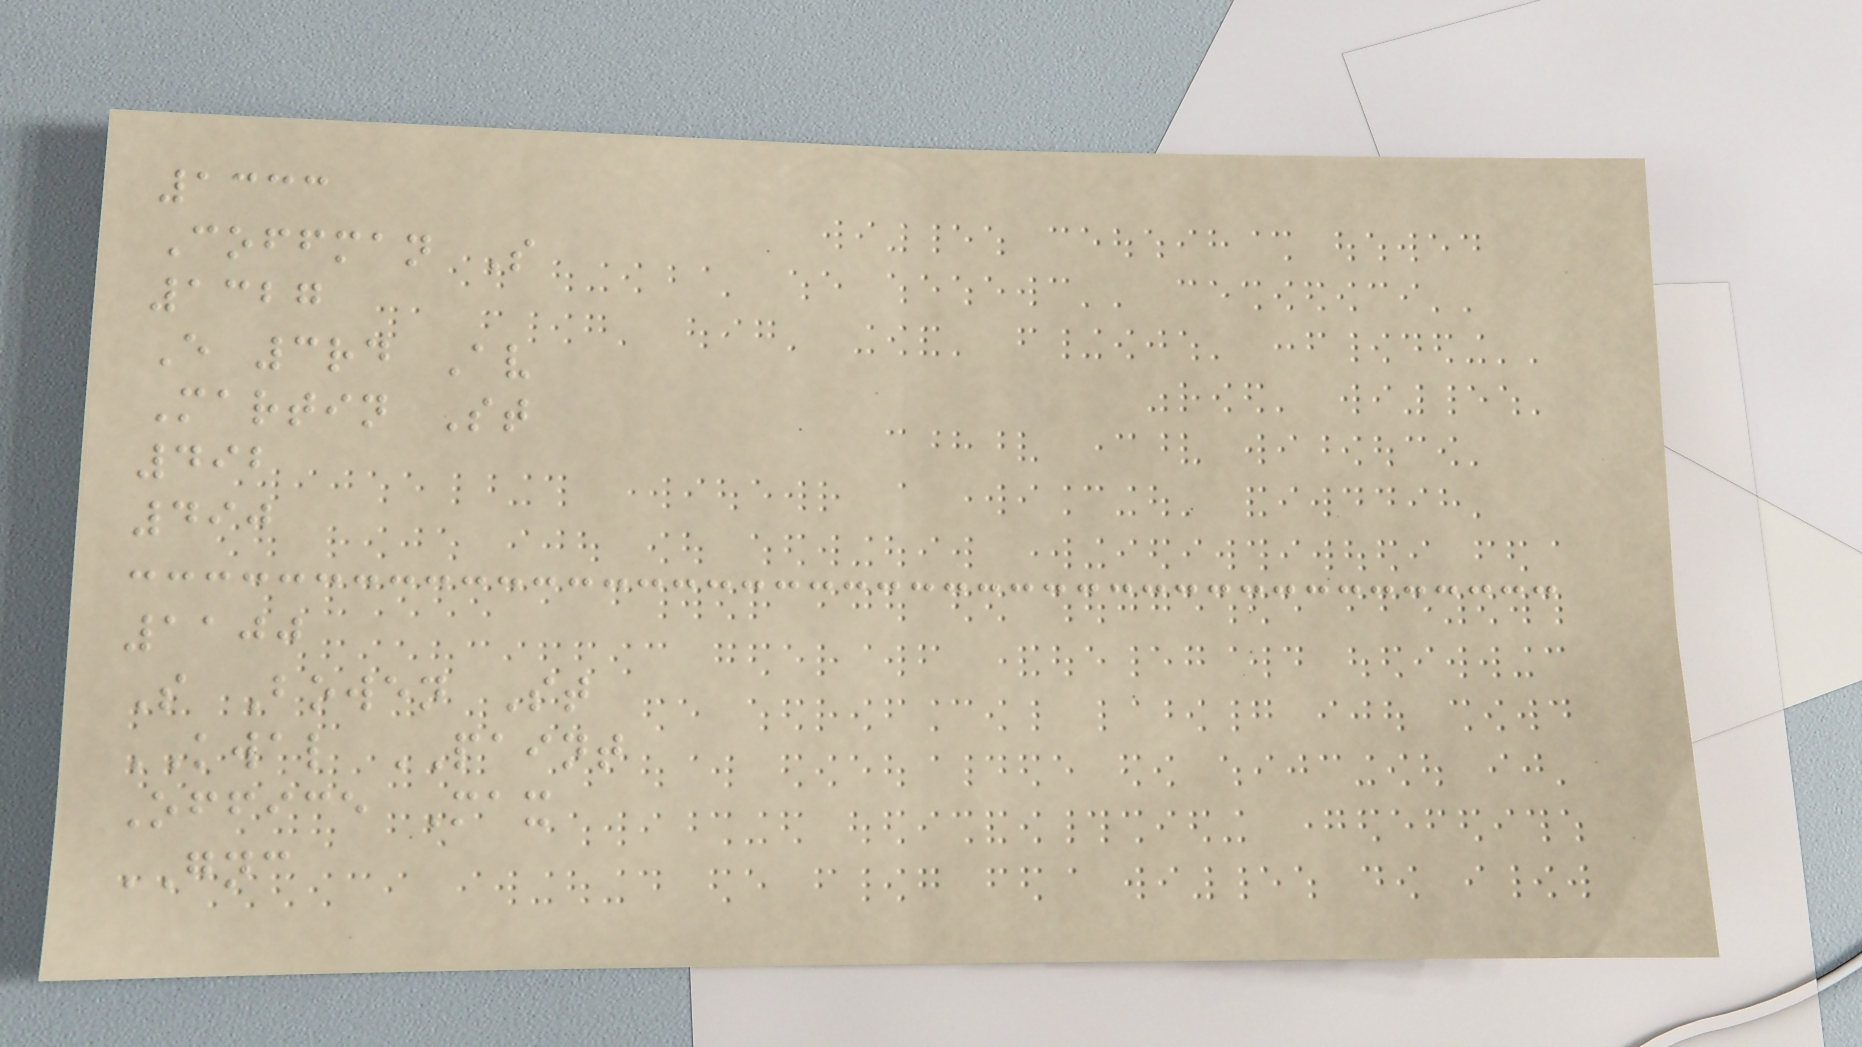1333
Coffman S
1327
E 3rd Av
Martin St
492
490
1100
S Bowen St
KWAL PAINT
Office Max
GNC
